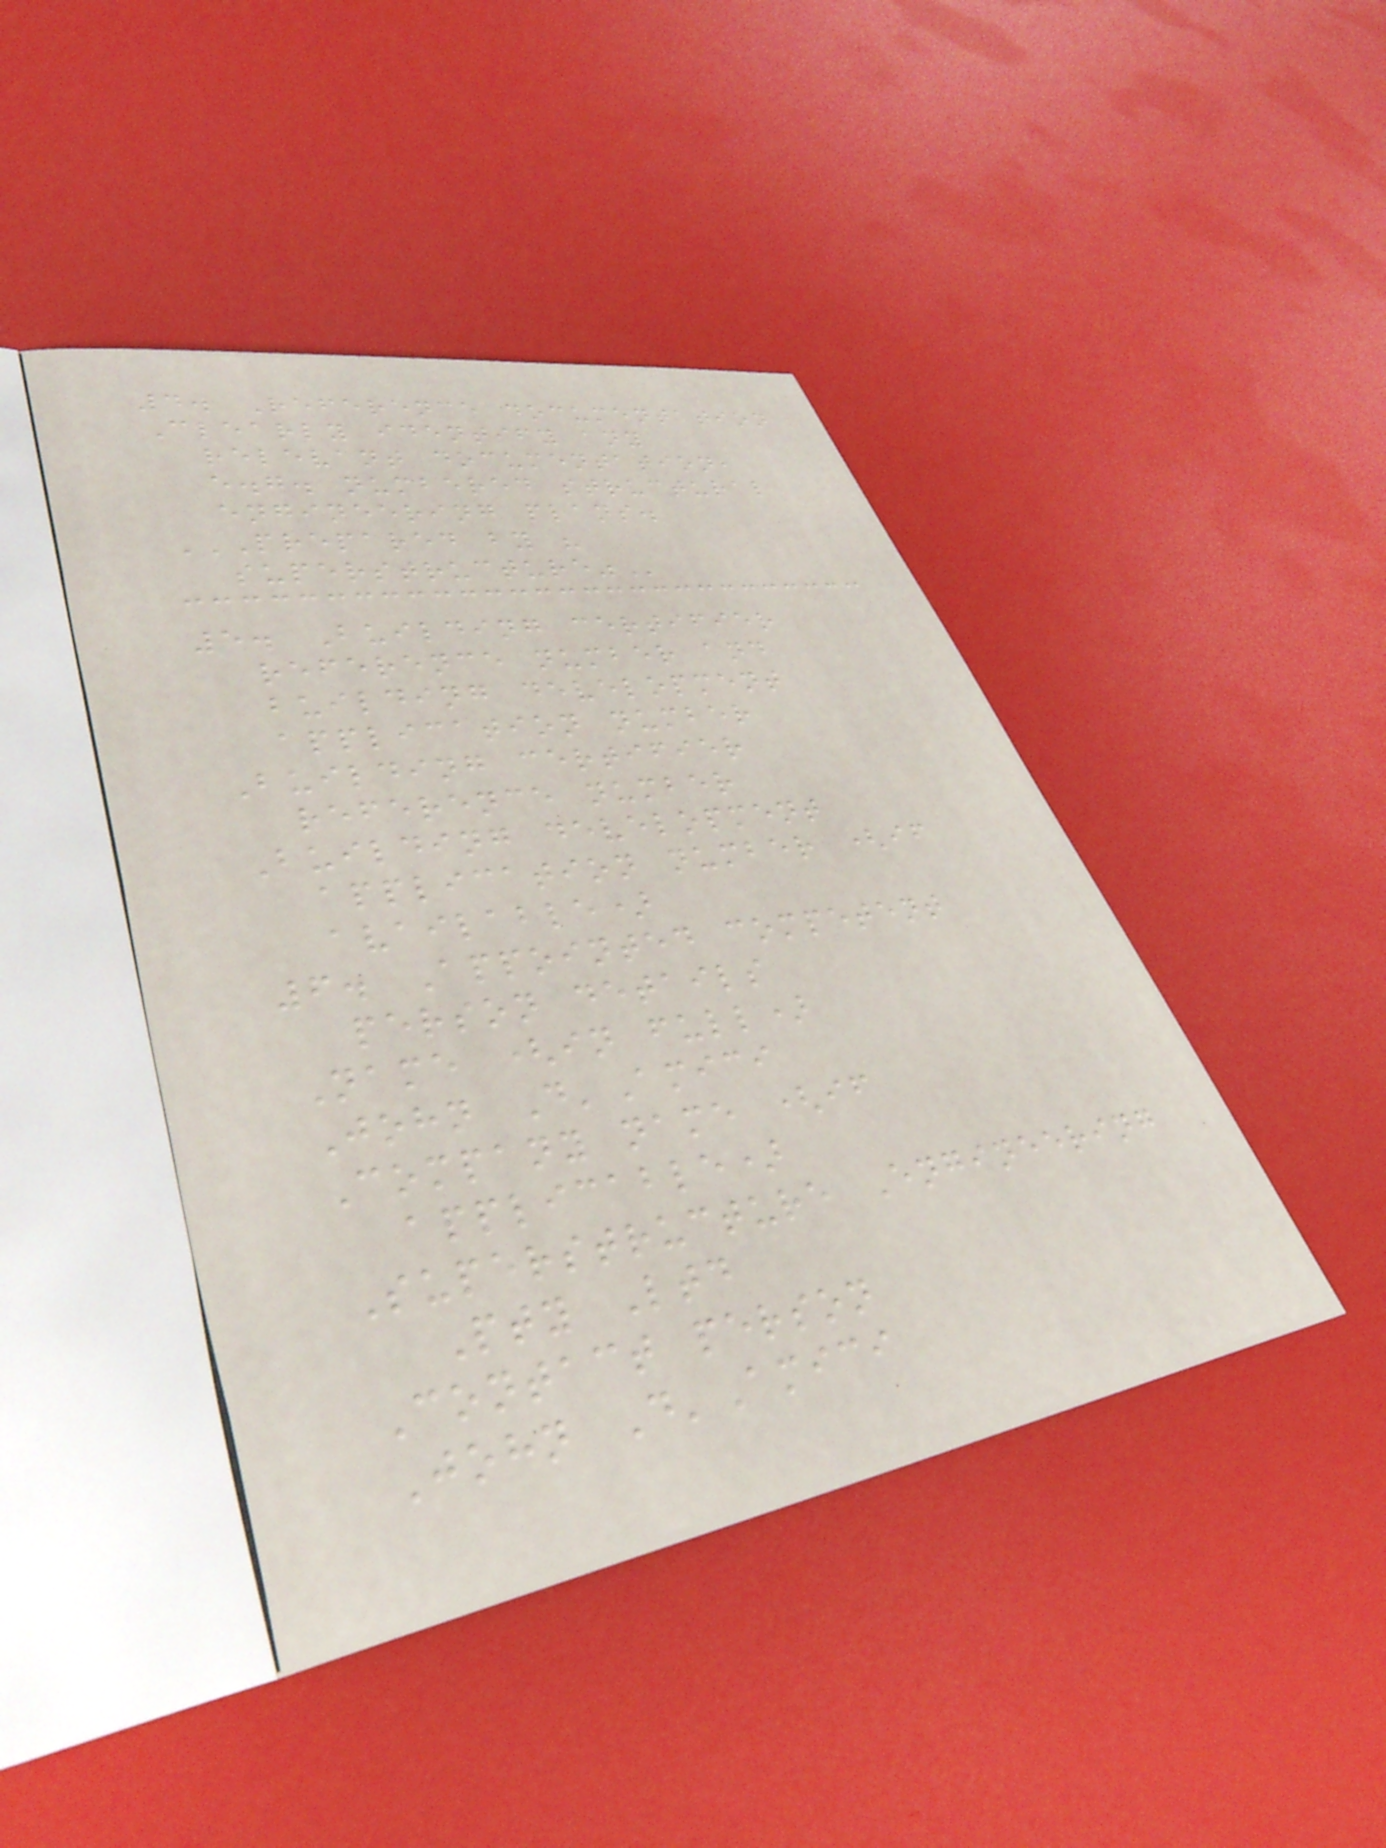4. Reference documentation
Clearly identify any
relevant documentation,
e.g. numbered structural
engineering plans.
PREPARED BY "
SUPERSTRUCTURE"
5. Building certifier
reference number and
building development
application number
Building certifier
reference number
Building development
application number (if
available)
6. Appointed competent
person details
Name (in full)
John D'Amici
Company name (if
applicable)
Superstructure Engineering
Pty Ltd
Contact person
John D'Amici
